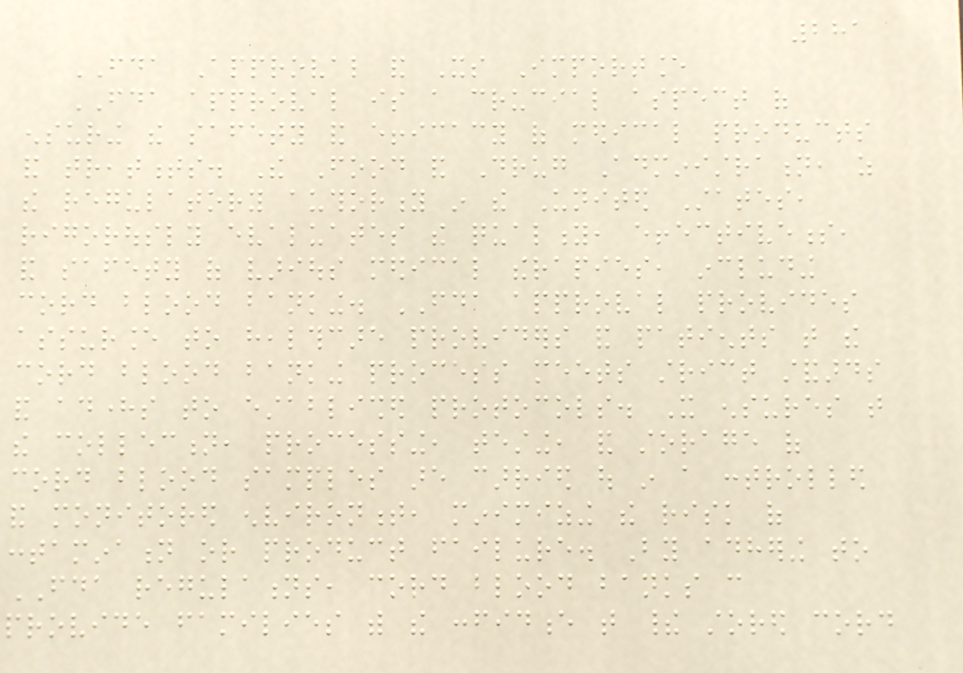281
FDA Approval and Its Importance
FDA approval is a crucial aspect of
ensuring the safety and efficacy of medical products
and treatments. The Food and Drug Administration, as
the regulatory authority in the United States,
rigorously evaluates the quality, effectiveness,
and safety of various medical therapies, including
cord blood banking. FDA approval provides
assurance to healthcare providers and patients that the
cord blood banking process meets strict standards
and adheres to established protocols. It ensures that
the collection, processing, testing, and storage of
cord blood samples are carried out in a controlled
and monitored environment, minimizing the risk of
contamination or product failure. By adhering to
FDA regulations, cord blood banks can
provide families with the confidence that their stored cord
